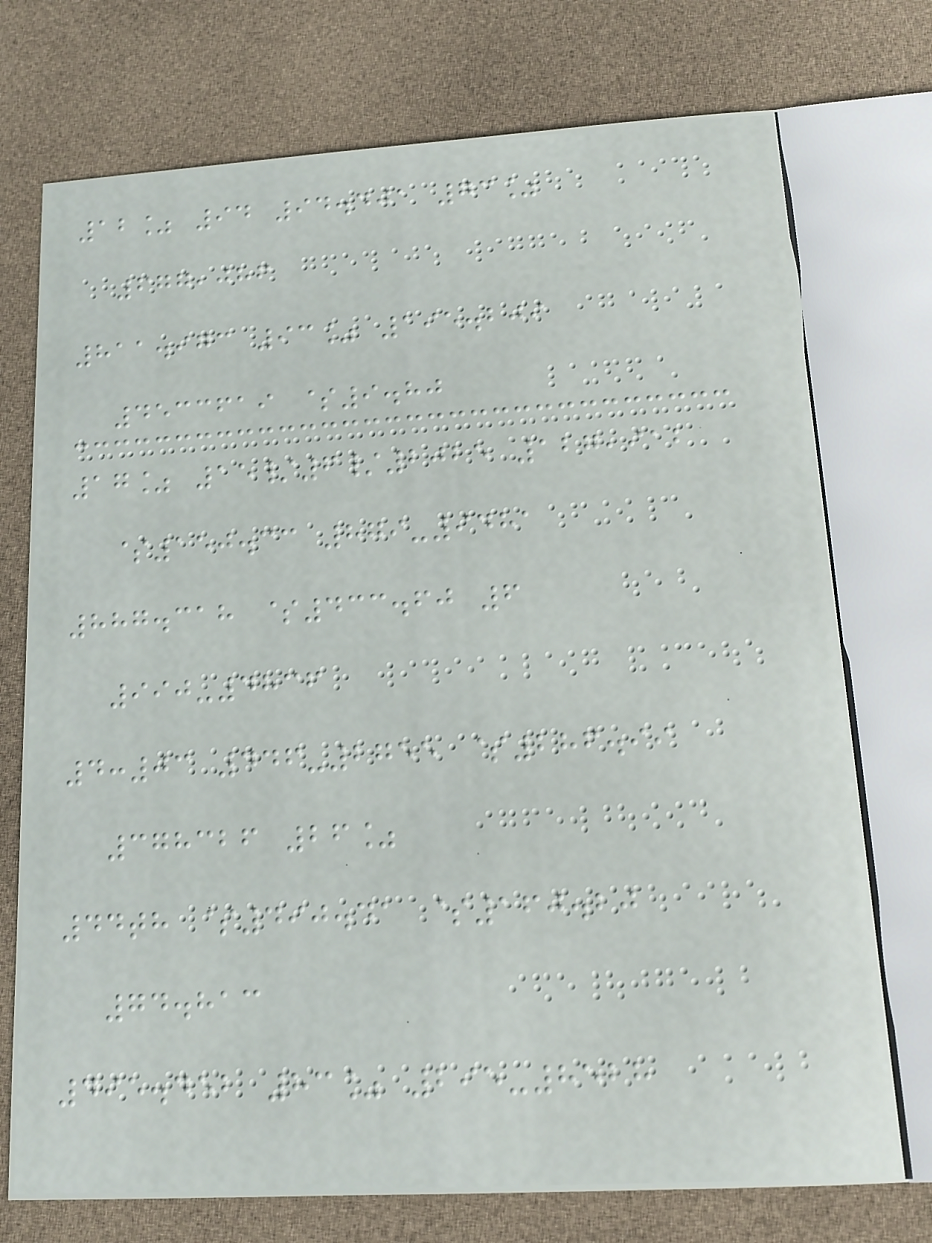12% 94 94.401 73%
677,086
811.973 93% 195.209
4533619 $9.80
17% 15/6/2025 127,912
$150.33 879-9481
887.318 $433.60 6
990-4836
4:03 446-2755 $286.99
378326 26%
44th $490.41 $160.20
74.813
495.452 83% 295-8528
